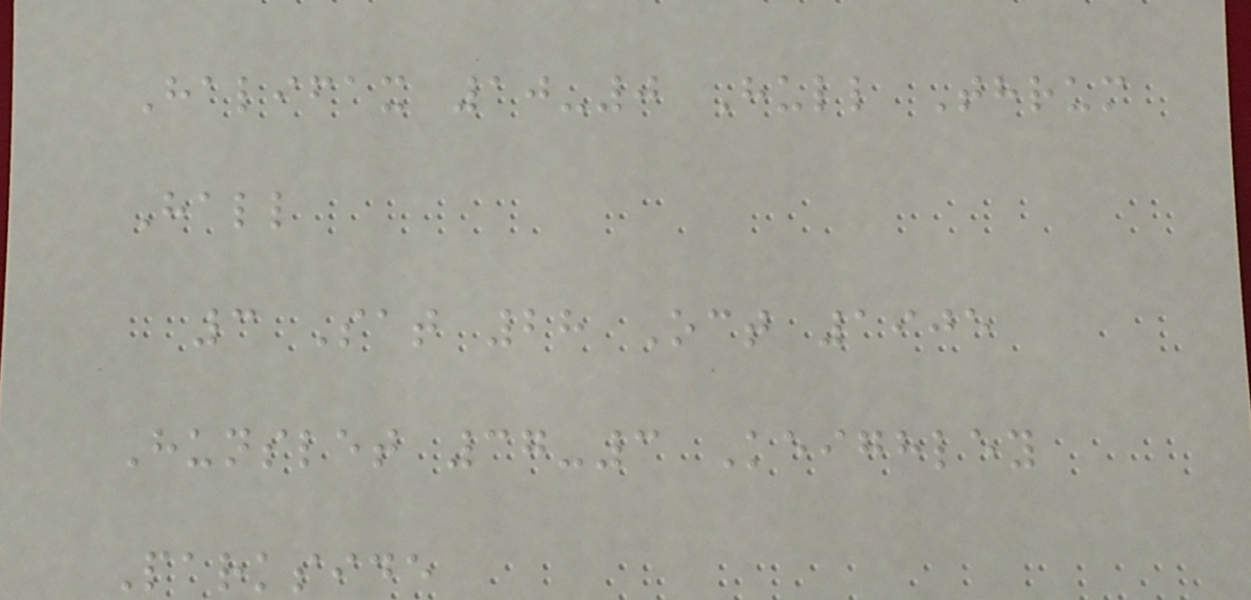Halifax 10-0 Hull Thrum
Hall
3 Sat 28 Oct 1905
Hunslet 37-3 Keighley
Parkside
